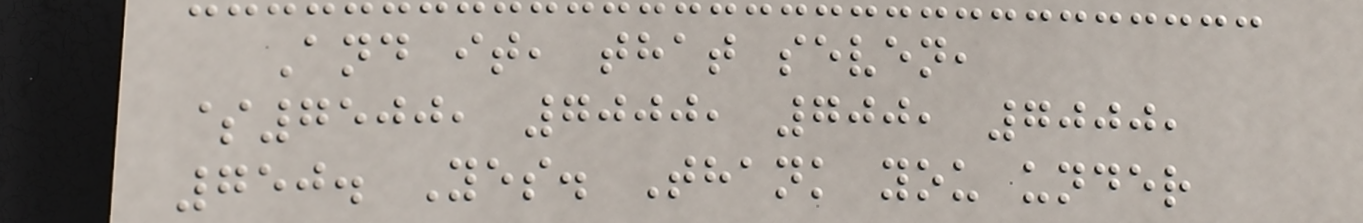And it, that seven,
$7500, 7000, 700, 7000,
750. Yes. Thank you under
